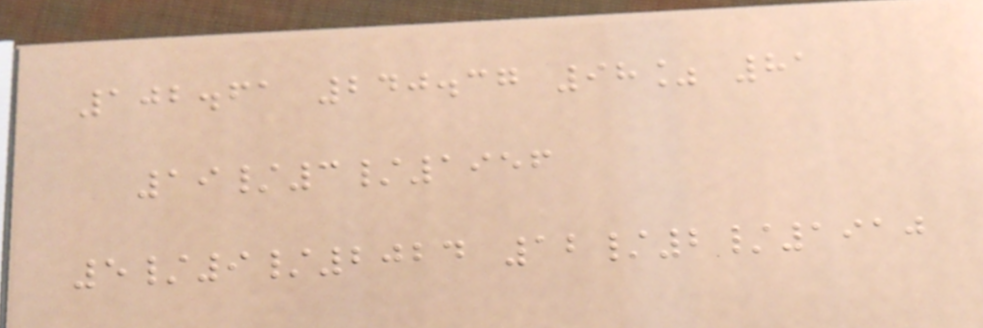102.61 240.37 98% 81
19/3/1956
5/9/2024 12/2/1910
